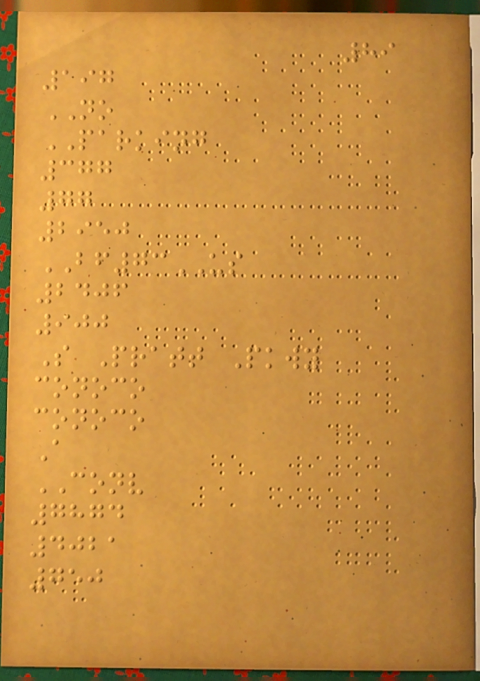89
197
NO
PARKING
377
77
2950
BF73US
2406
900
S Pratt Pkwy
conoco
conoco
A
CONV
7874
4021
750
